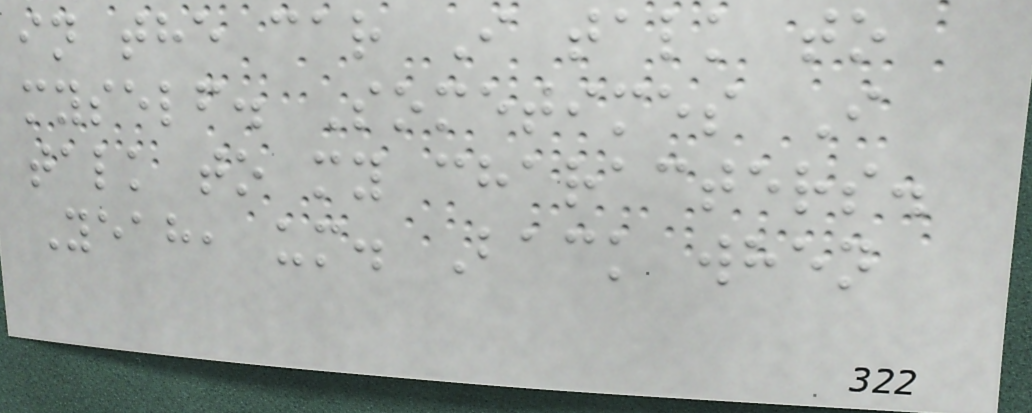in the car I talk to
myself. Sometimes I
talk to my characters.
Yeah, um. Back when
